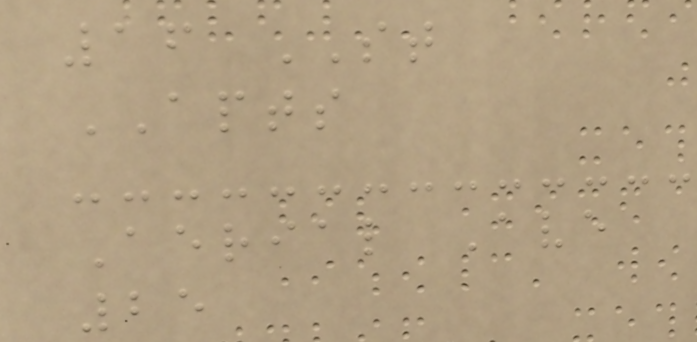16 ST
APTS
Aerial Ave
25
